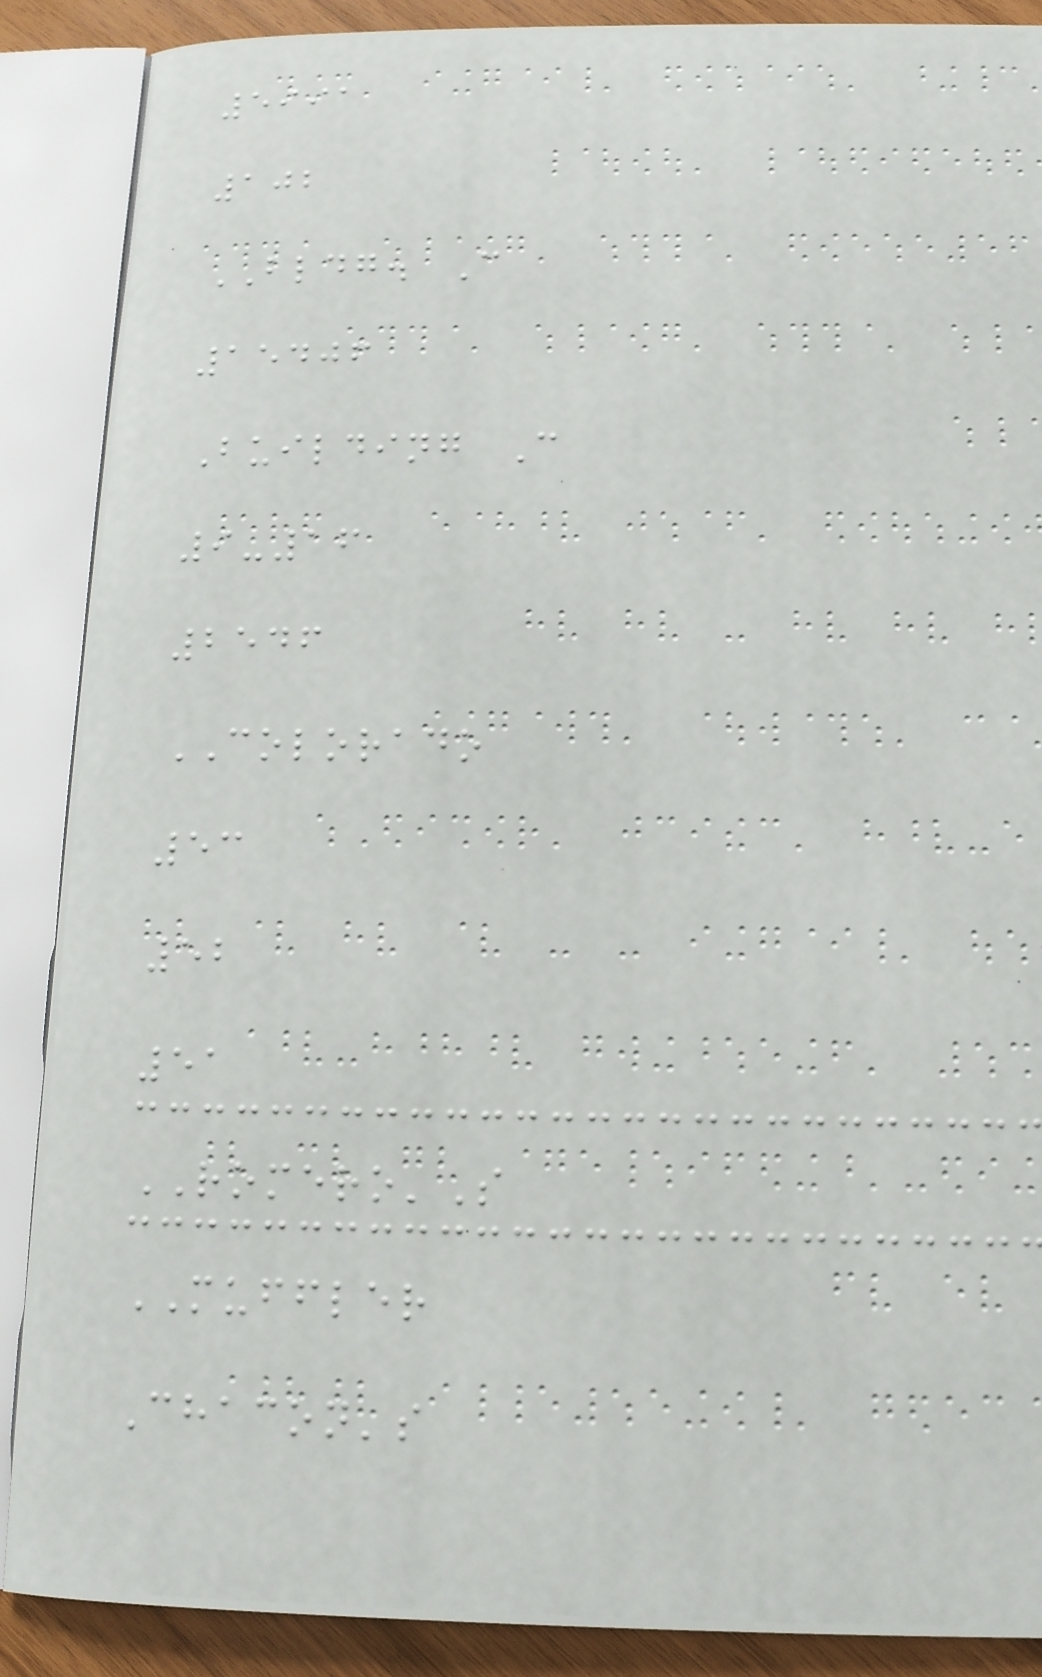5991
102
BLDG. C
15406
Building C
9-16
2546
COLORADO
53
52
51
ROMERO'S
MUFFLER
Chacon's
